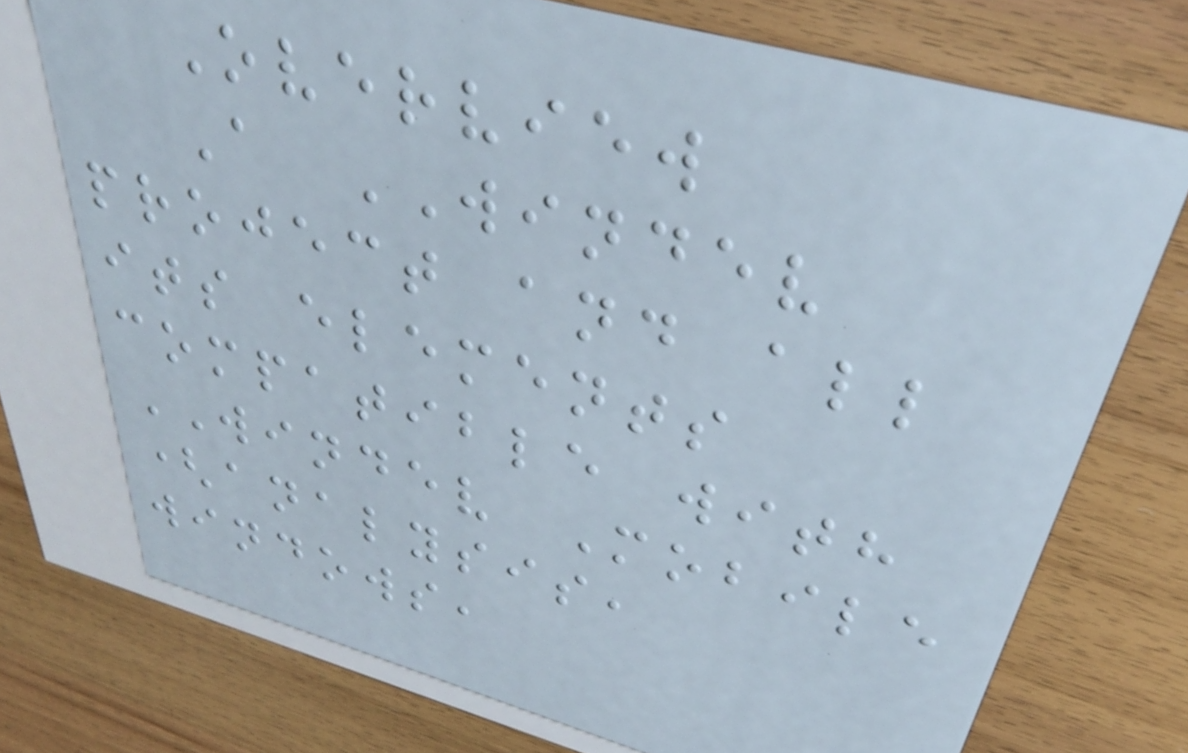Overview
A WINDEV
project and all
its elements
compatible with
WINDEV Mobile
(analysis,
windows,
